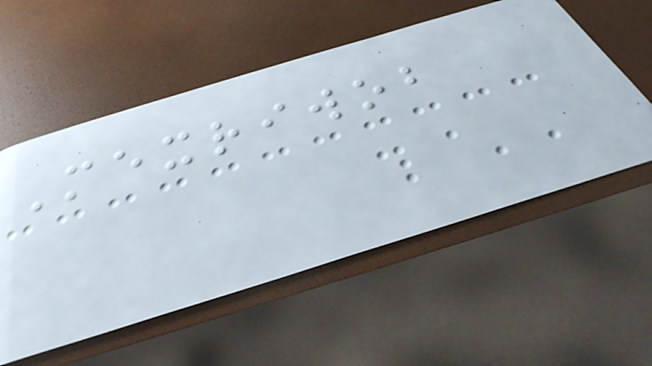Mexriwob
